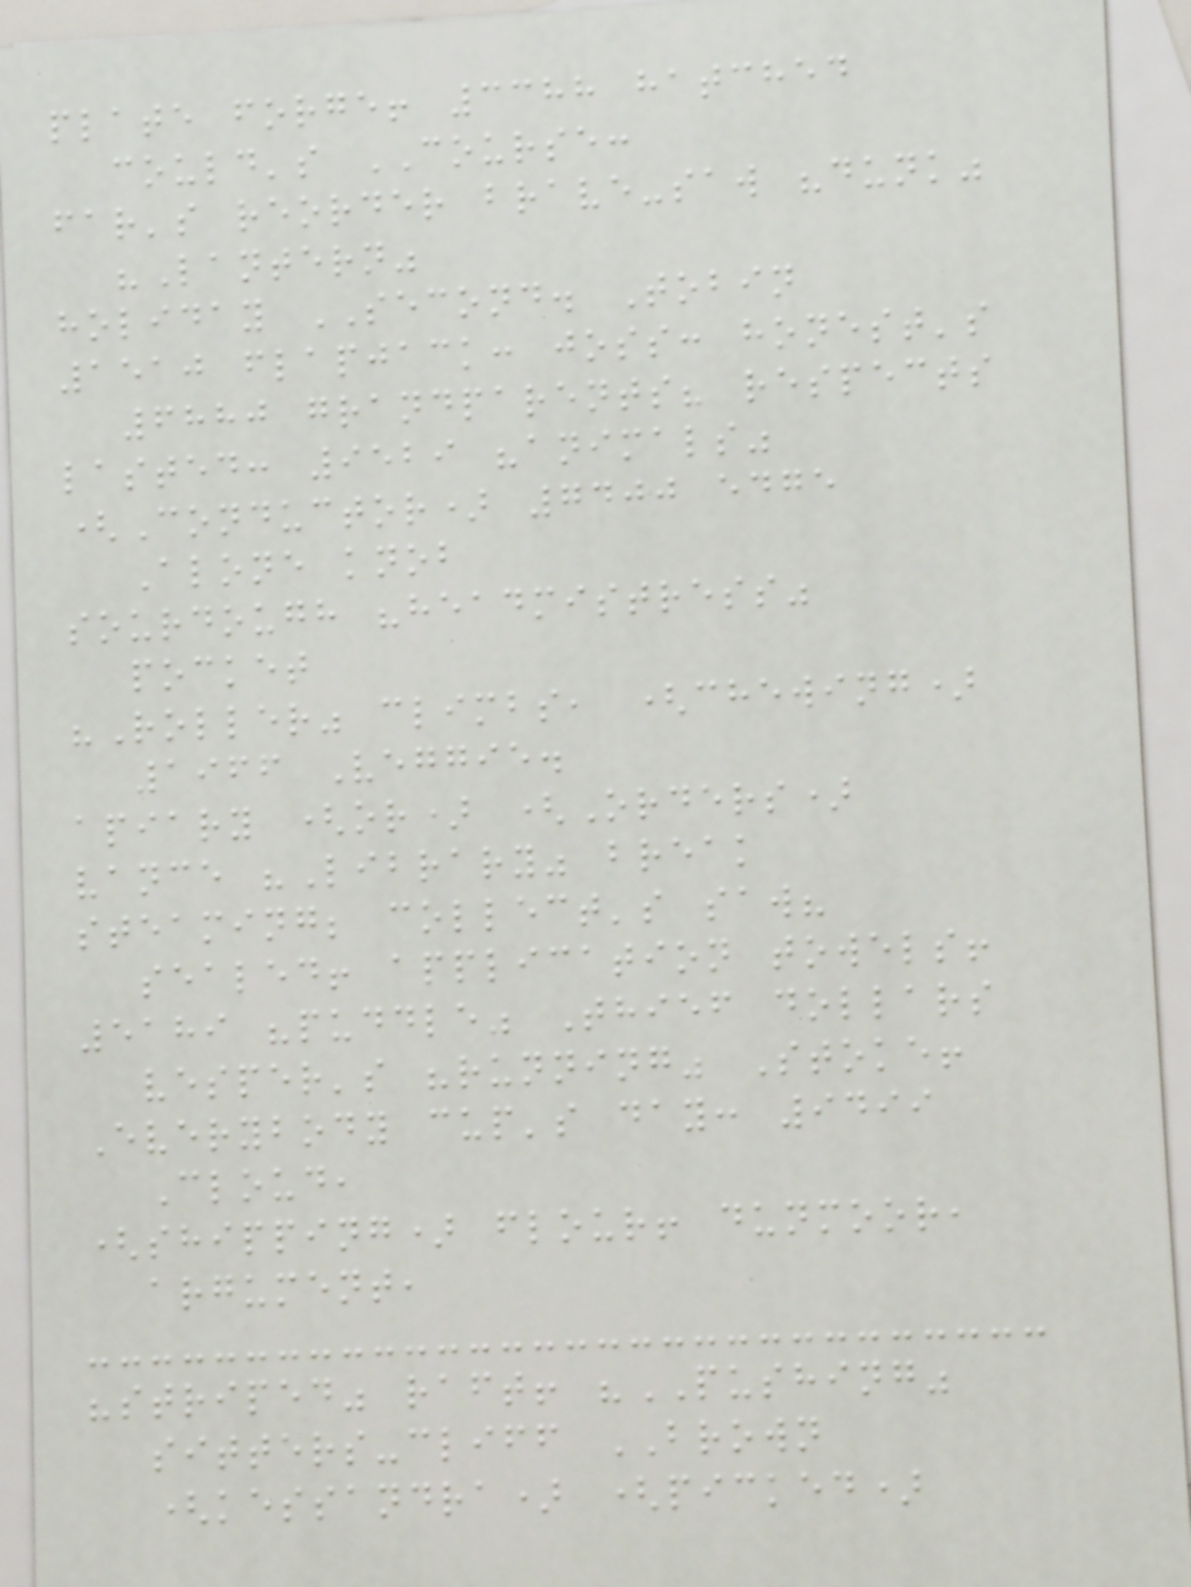plate forge! 3388 hatched
could's COURSE:
far's reorder brave-saw "dunk"
"Lantern"
holiday SECOND. Tobin
1510 flapjack: joss: honest's
6880 grandparents? respects
lasted: 9529 "animals"
(Conductor) 7400 edge
Alone knob
sourdough "headmistress"
pocket
"Roller" climbs, (chewing)
1966 Veggie.
apiary (or) (Orders)
vance "Library" break
steaming; collect's saw?
sealed! application towels!
5189 "puddle" Thief dollars
vesper's "running" Stoke!
Everybody cup's day: 9499
Cloud,
(shipping) flour! dunmoor,
argument,
"striped" raft! "PUSHING"
sitters-cliff BROWN
(kessandra) (picked)
